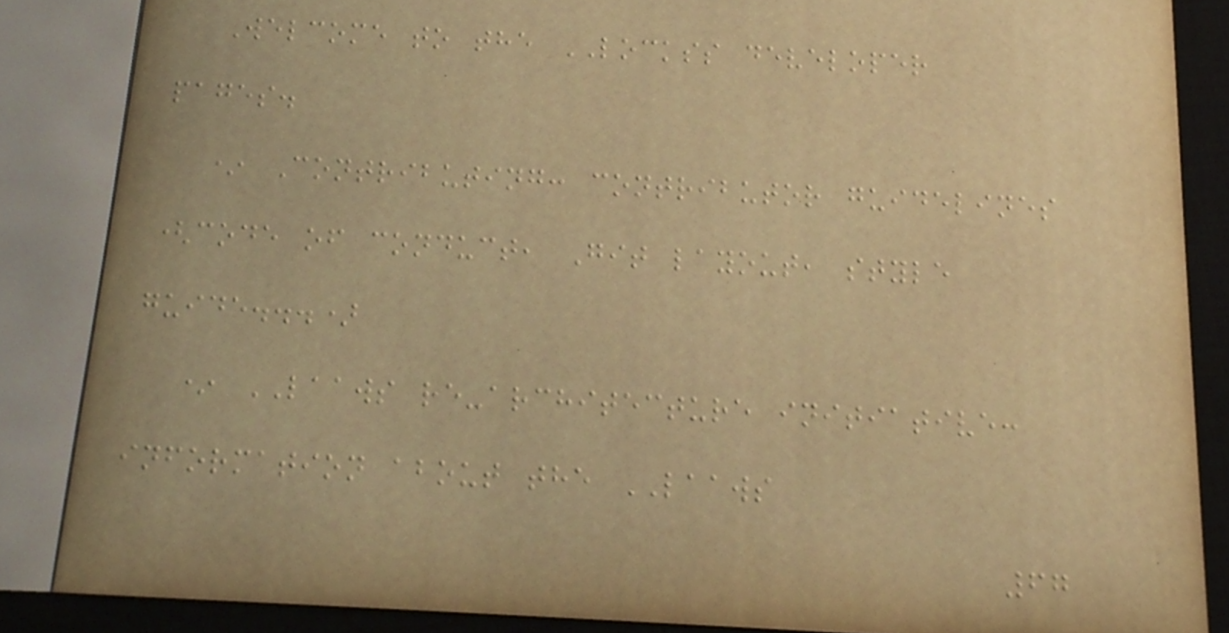Welcome to the LOCKSS developer
pages.
* Contributing: contributor guidelines
(code of conduct, Git layout, style
guide...)
* LAAWS re-architecture initiative:
information about the LAAWS
67
